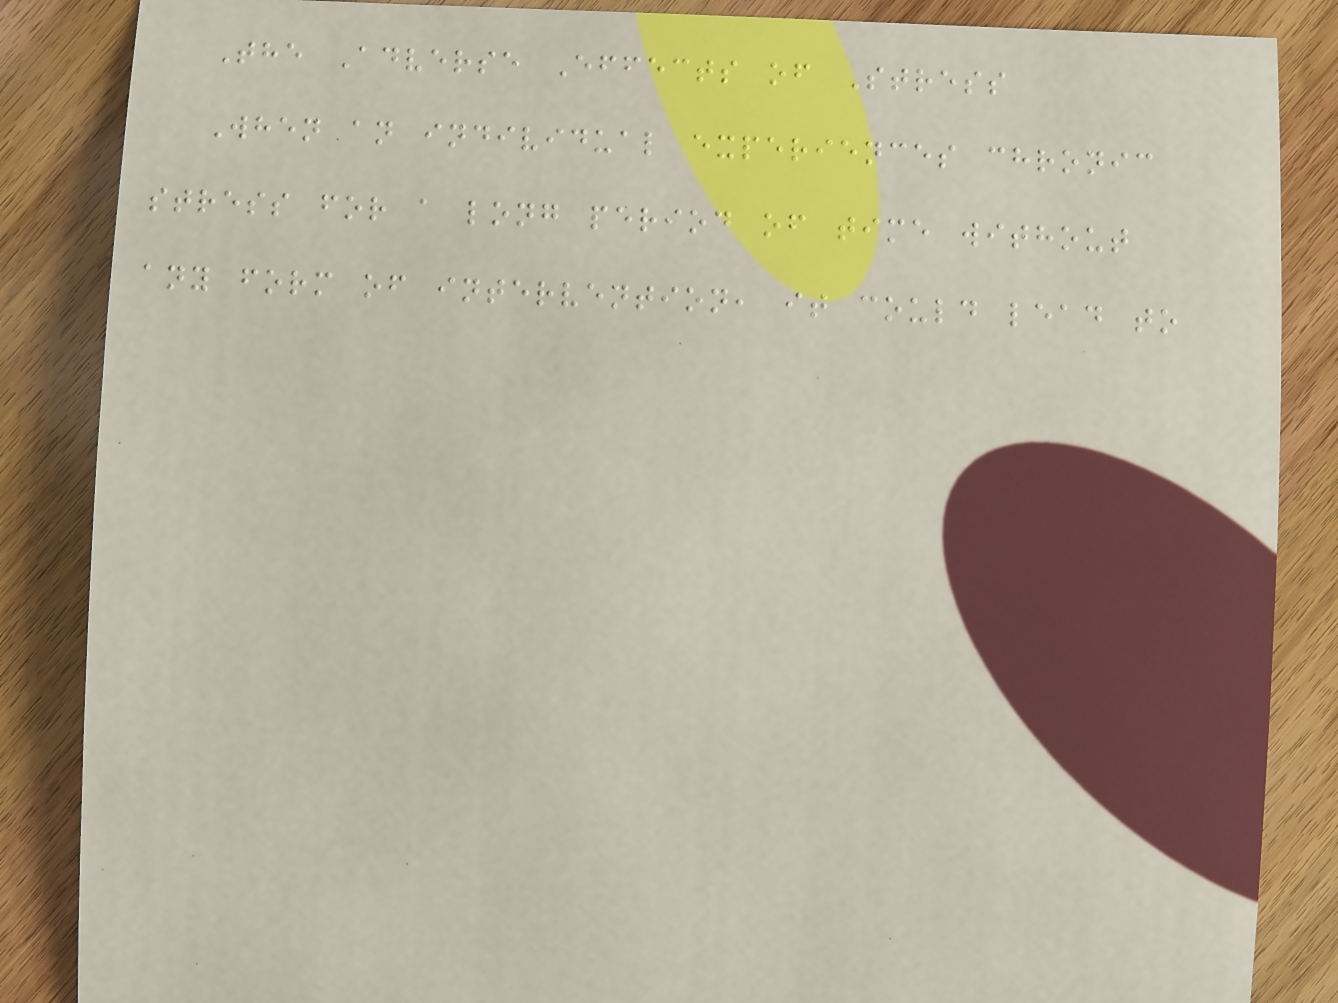The Adverse Effects of Stress
When an individual experiences chronic
stress for a long period of time without
any form of intervention, it could lead to
